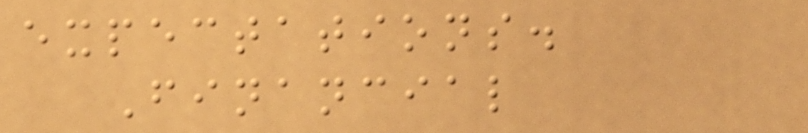expectations.
Financial
